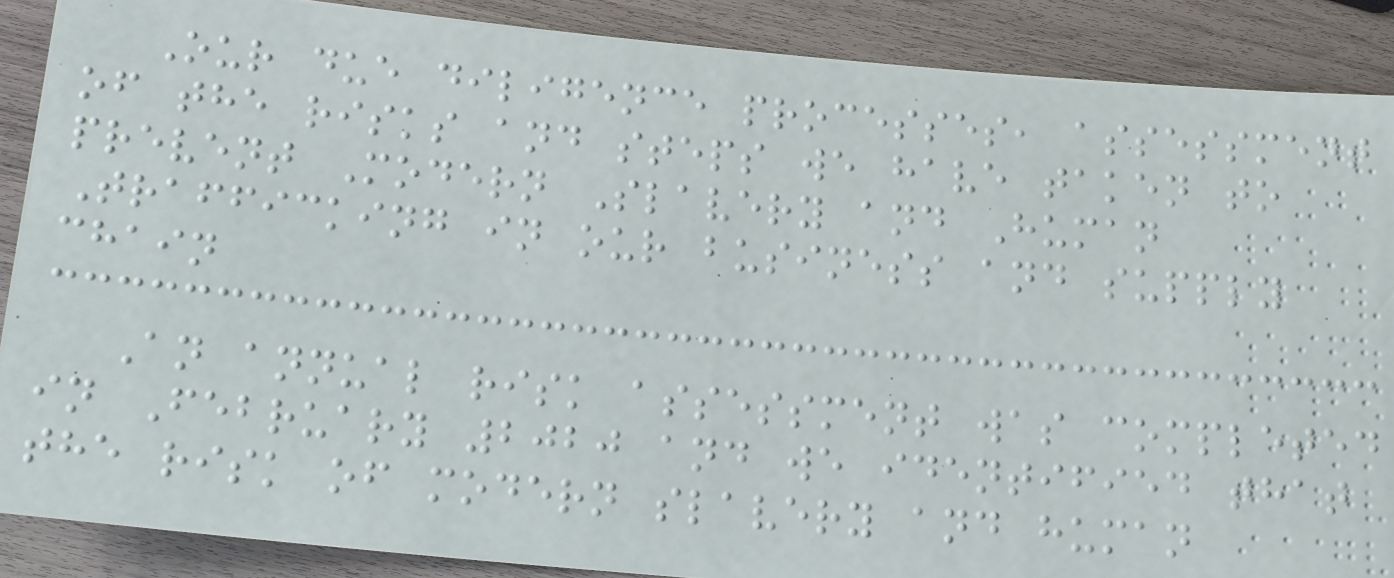Our due diligence processes, assessment
of the risks and steps we have taken to
prevent Modern Slavery and Human
Trafficking in our business and supply
chain
An annual risk assessment was completed
in February 2020 and we identified that
the risk of modern slavery and human
